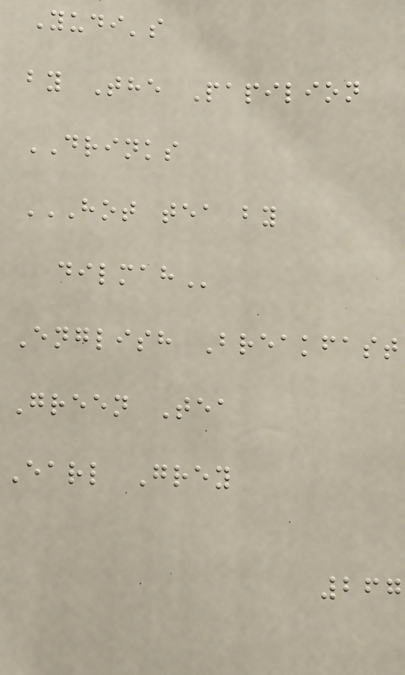Yudi's
by The Papilion
DRINKS
HOT TEA BY
DILMAH
English Breakfast
Green Tea
Earl Grey
267
